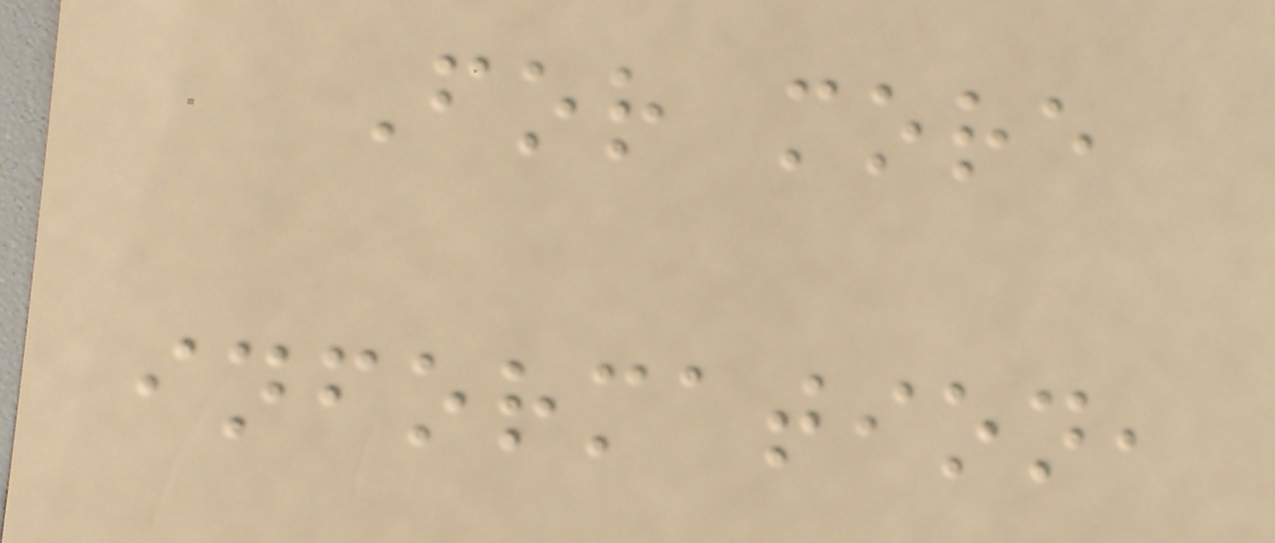For more
information,
